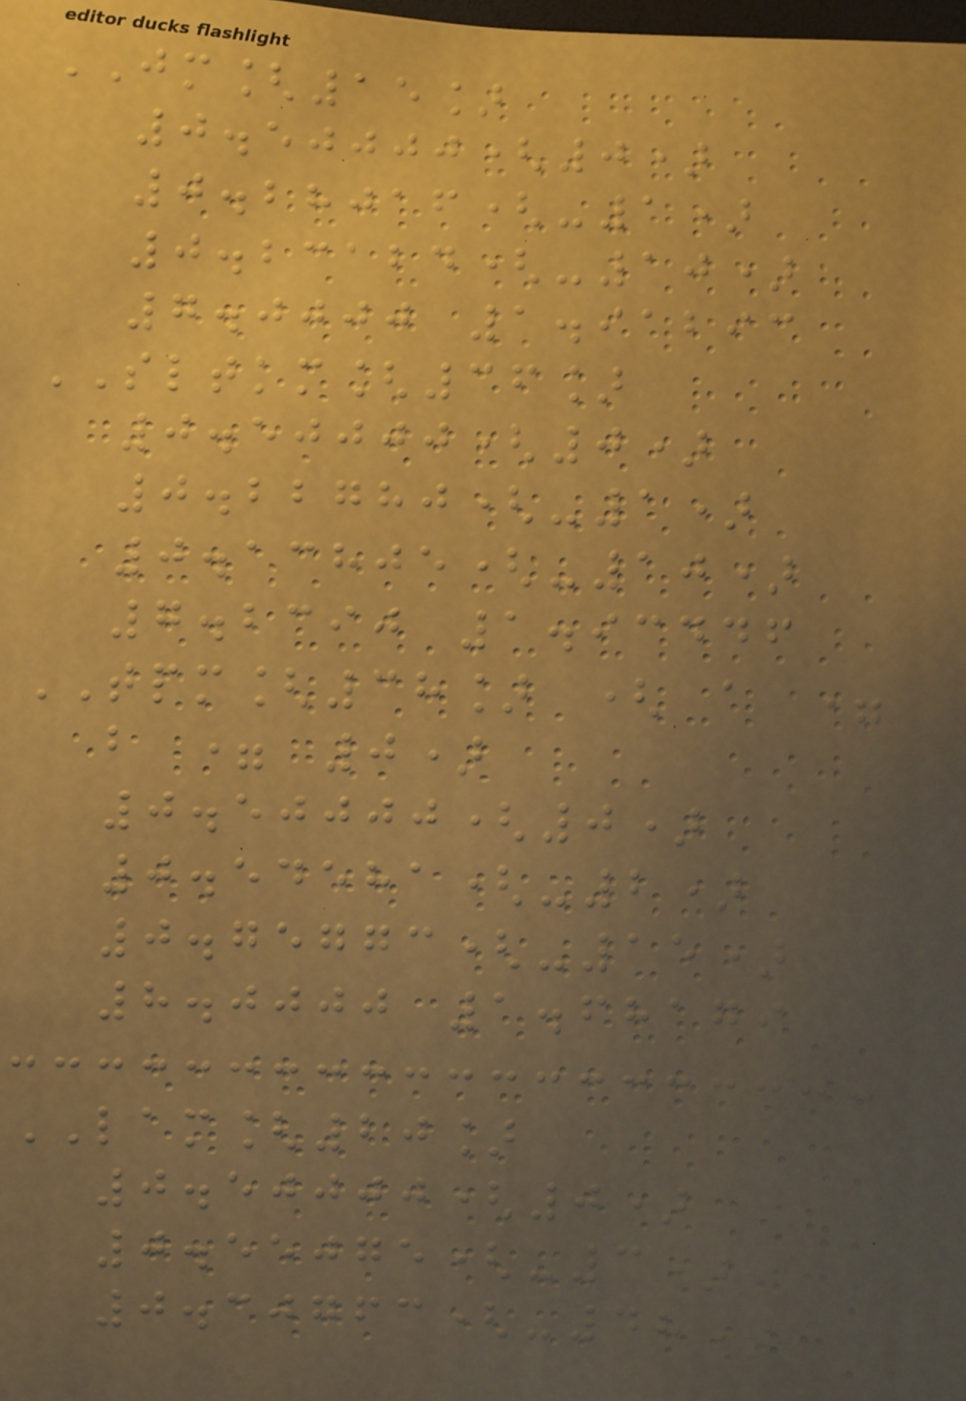JM[15]
0.50000(0)
0.28016(-1)
0.23124(-10)
7.0000 1.91293
SLTKM[36]
0.50000(0)
0.22780(-1)
0.13805(-10)
7.2390 1.93446
TPM[38] ( a =
b = 0)
0.50000(0)
0.54581(-2)
0.75773(-15)
8.0000 1.68179
LAM[20]
0.50000(0)
0.55075(-3)
0.30763(-48)
